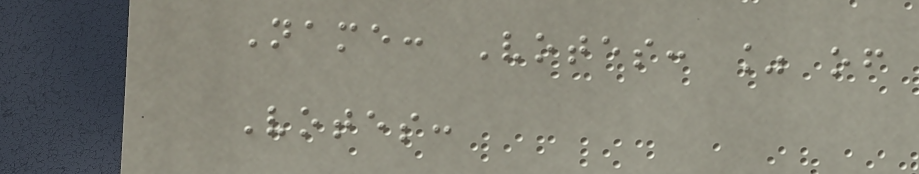Name: Votes: % of
Votes:
